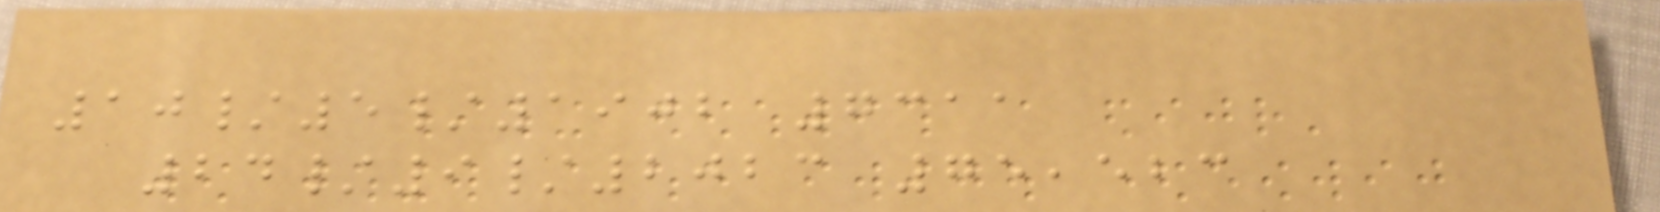10/5/1902 7311
24/9/2023 75,523
